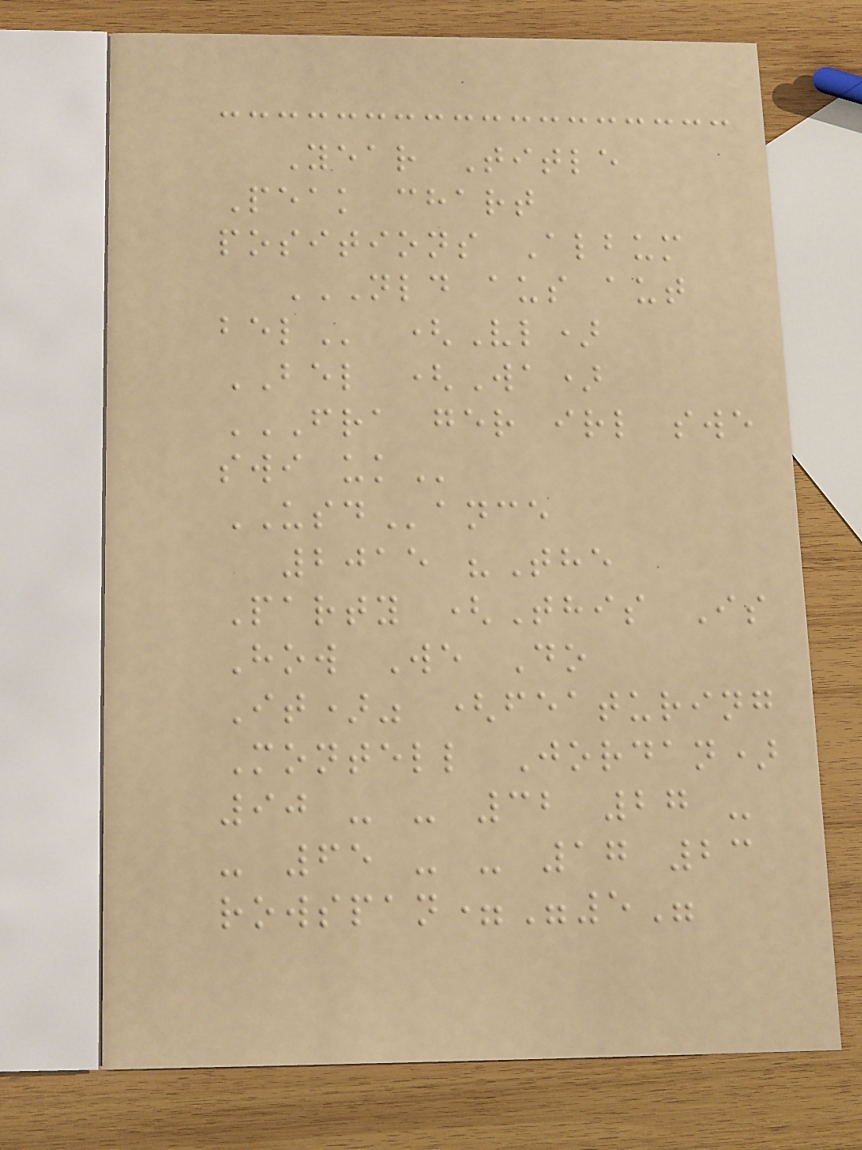Year Title
Peak chart
positions Album
NLD AUS AUT
BEL (Vl)
BEL (Wa)
FRA GER IRL SWE
SWI UK
USDance
2015 "The
Party (This Is
How We Do
It)" (featuring
Montell Jordan)
90 - - 32 27 -
- 65 - - 17 23
rowspan="5"
